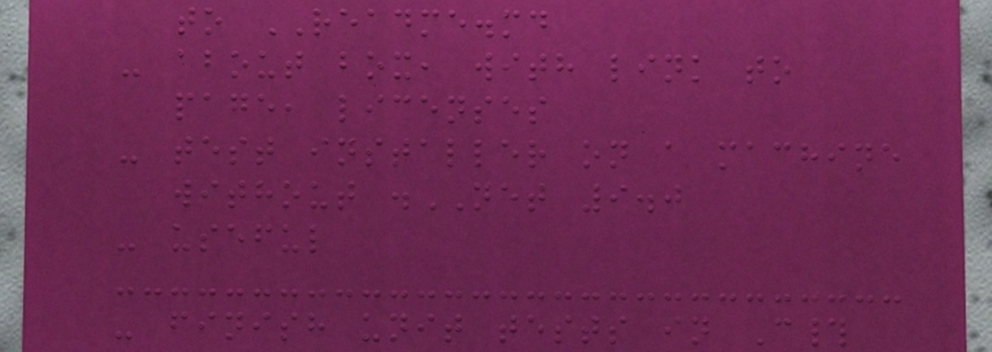to README.md
- about box, with link to
page, licenses
- test installer on a machine
without .NET 9.0
- useful
- finish unit tests in C#
